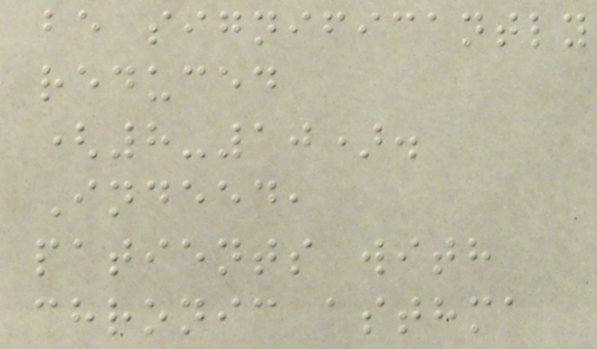be significantly
reduced
(8-10).
Indeed,
patients with
chronic asthma
